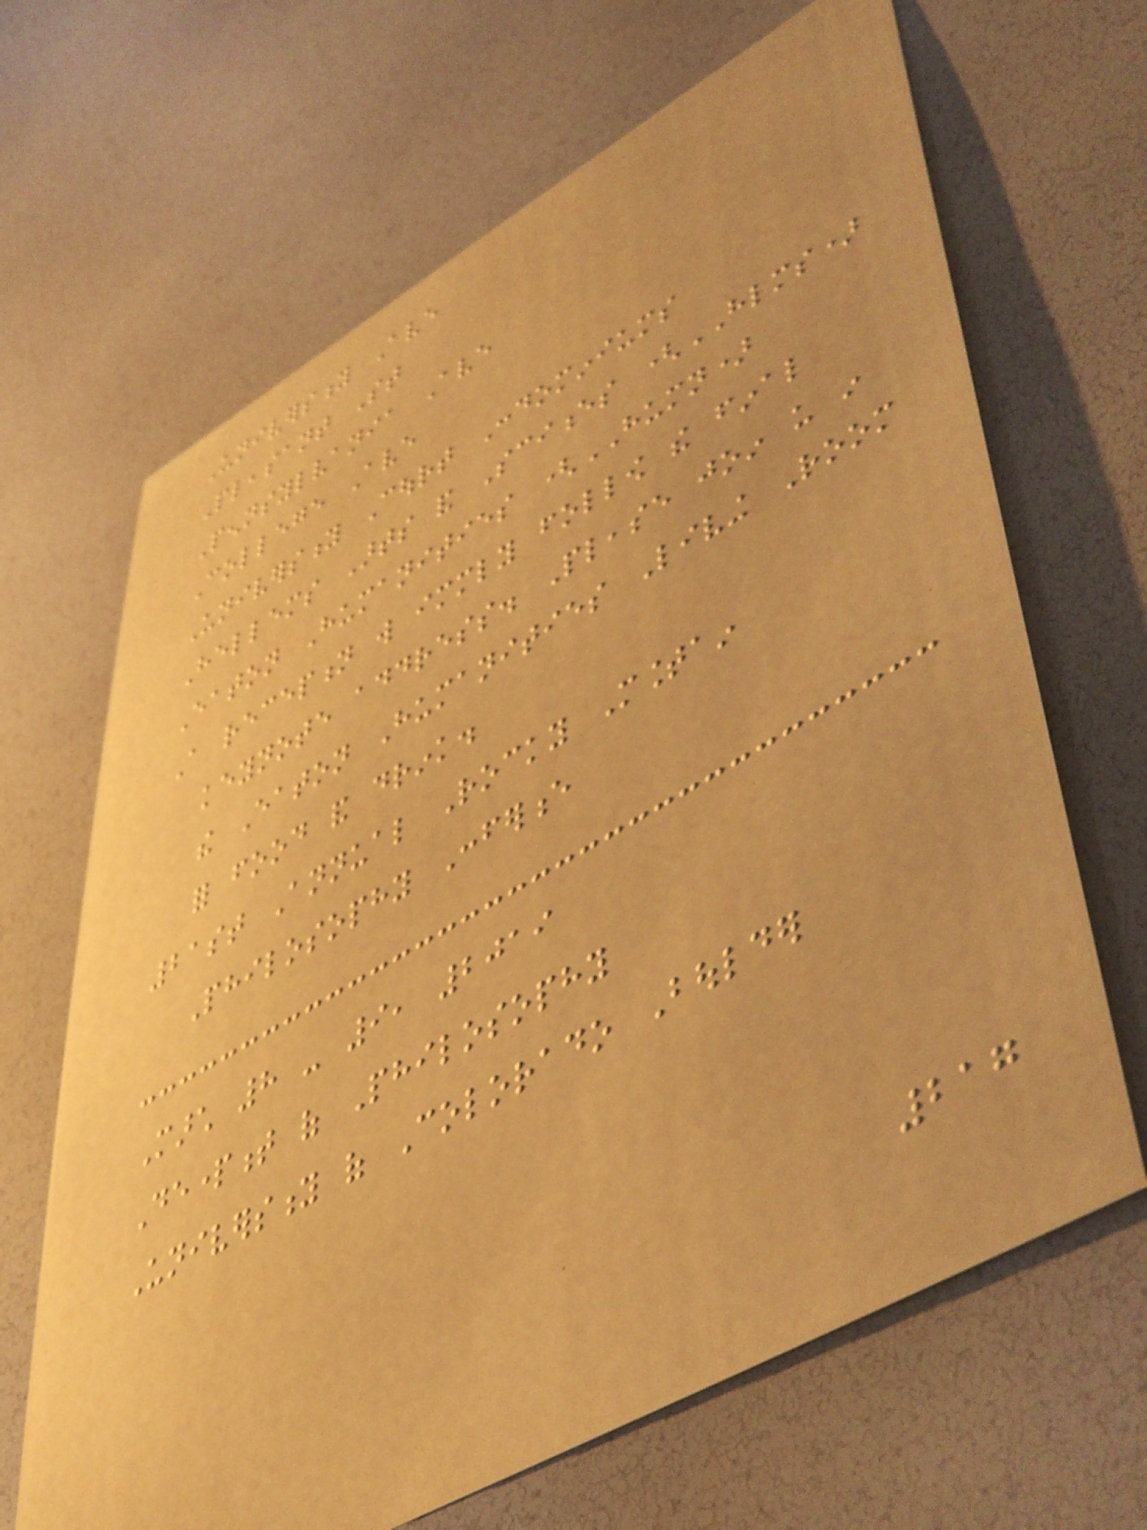University Ave
Pleasant St
Pennsylvania Ave
College Ave
University Court Condominiums
Hellems Arts and Sciences (HLMS)
Eaton Humanities (HUMN)
A reception will immediately follow the final
keynote address. Please join us in
the Eaton Humanities Living Room
for food and drink.
21st Annual Rocky Mountain
Philosophy Conference
March 8 - 9, 2019
Department of Philosophy
University of Colorado Boulder
217
